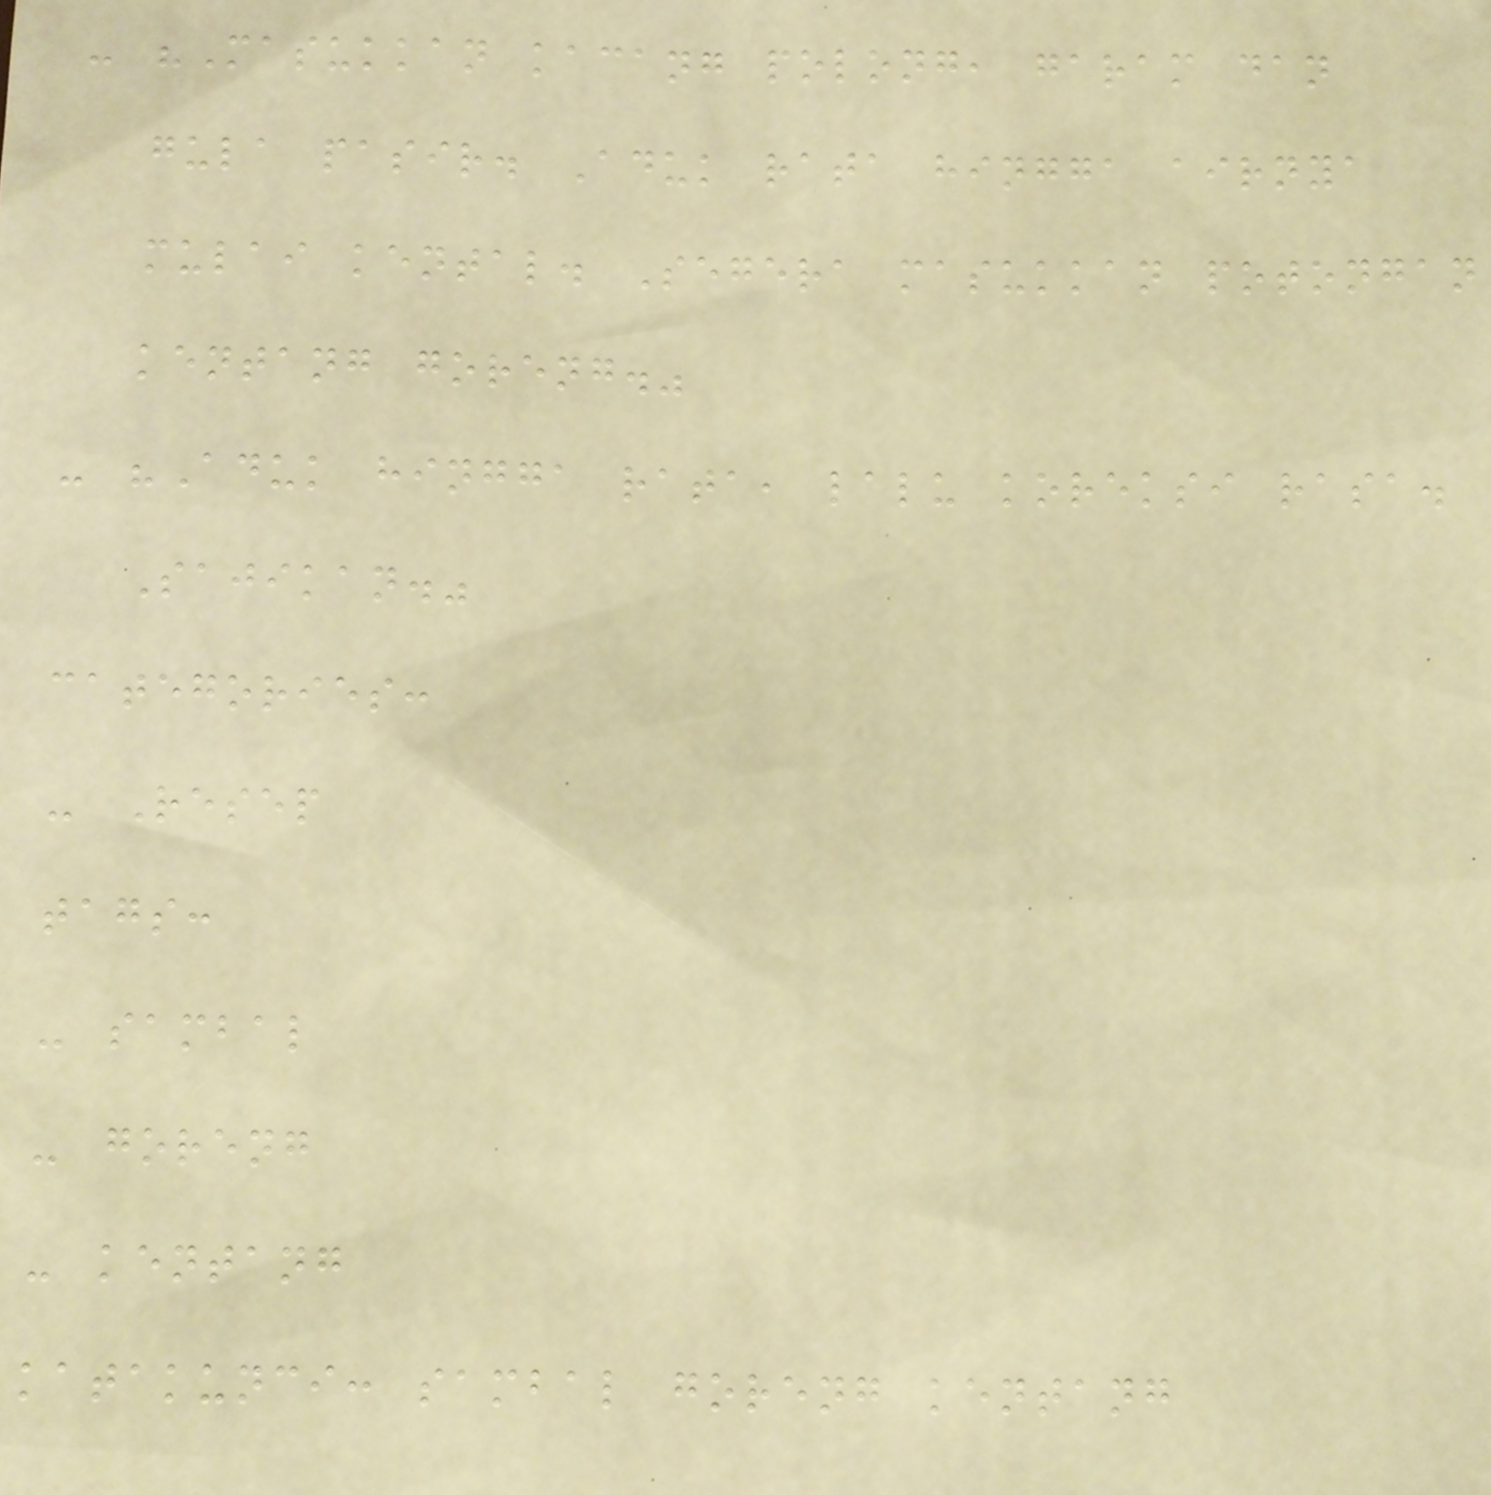- "Masukkan kacang polong, garam dan
gula pasir. Aduk rata hingga airnya
mulai kental. Segera masukkan potongan
kentang goreng."
- "Aduk hingga rata, lalu koreksi rasa.
Sajikan."
categories:
- Resep
tags:
- sambal
- goreng
- kentang
katakunci: sambal goreng kentang
